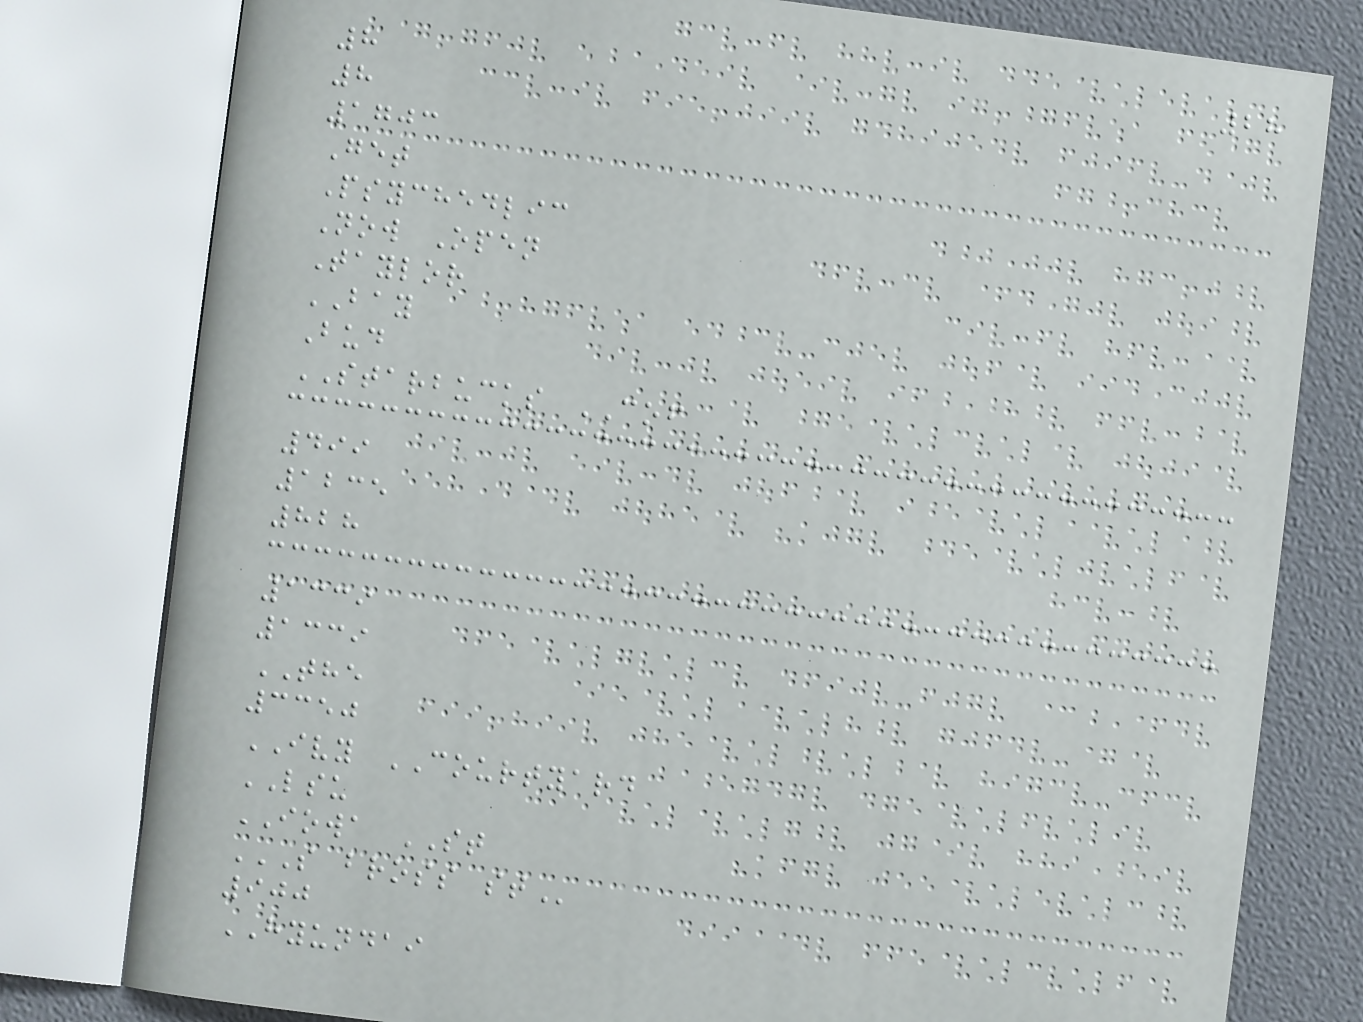28
8
8
1703
Get
Psychedlic
Now Open
Taylor
BAY
Bud
STARBUCKS COF
499
1235
828
1339
1339
THE
3350
IVY COURTYARD
LSU
IOWA ST
S BROSS ST
900
HYUNDAI
